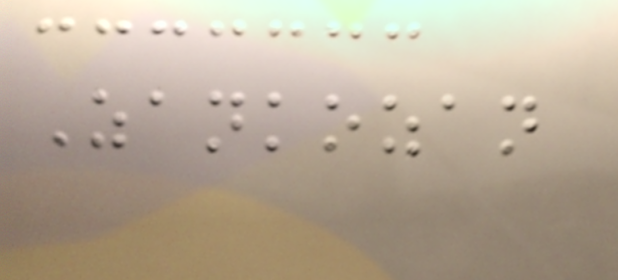Zankozan
